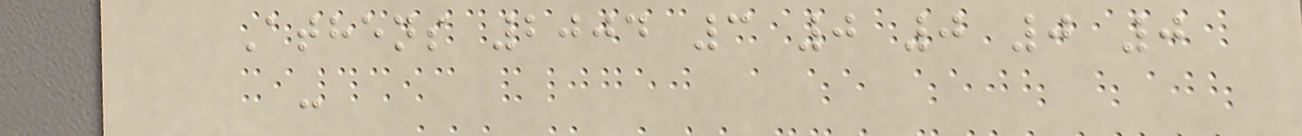Athens 2004 3 0 0 0 0
-
